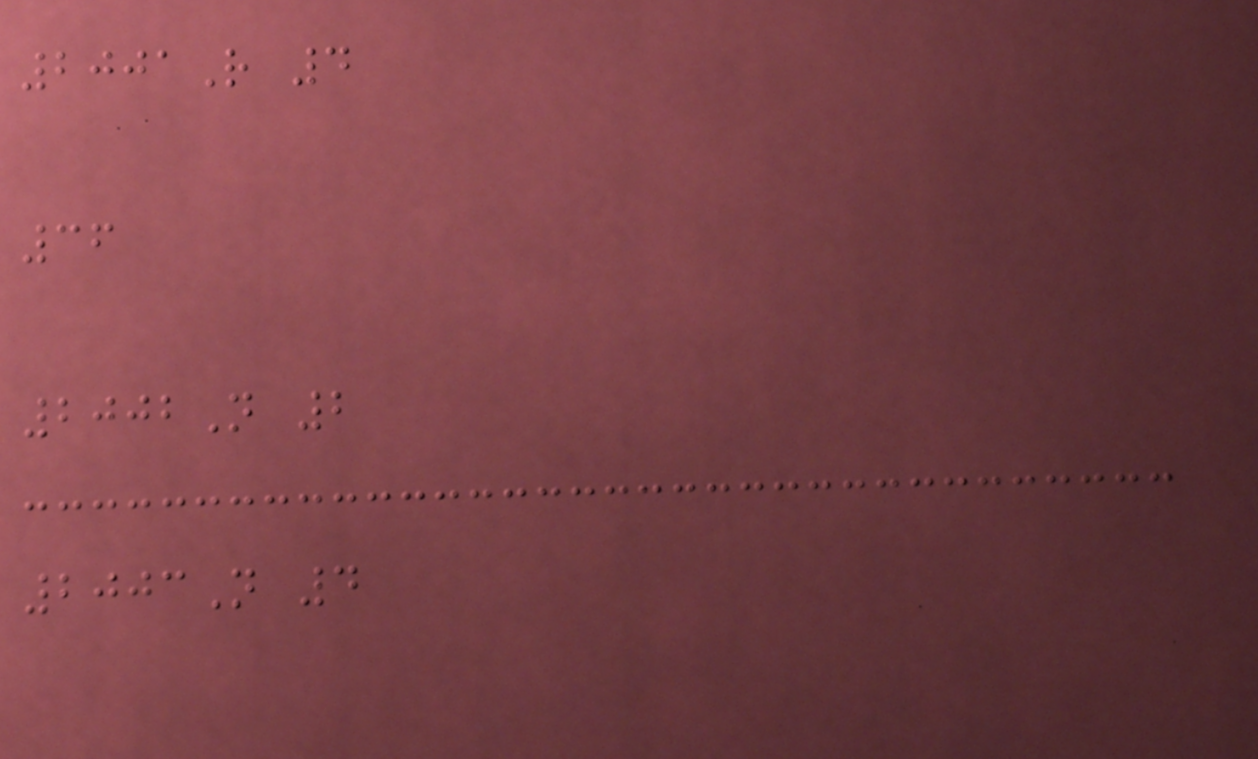2001R 4
36
2002N 2
2003N 4
